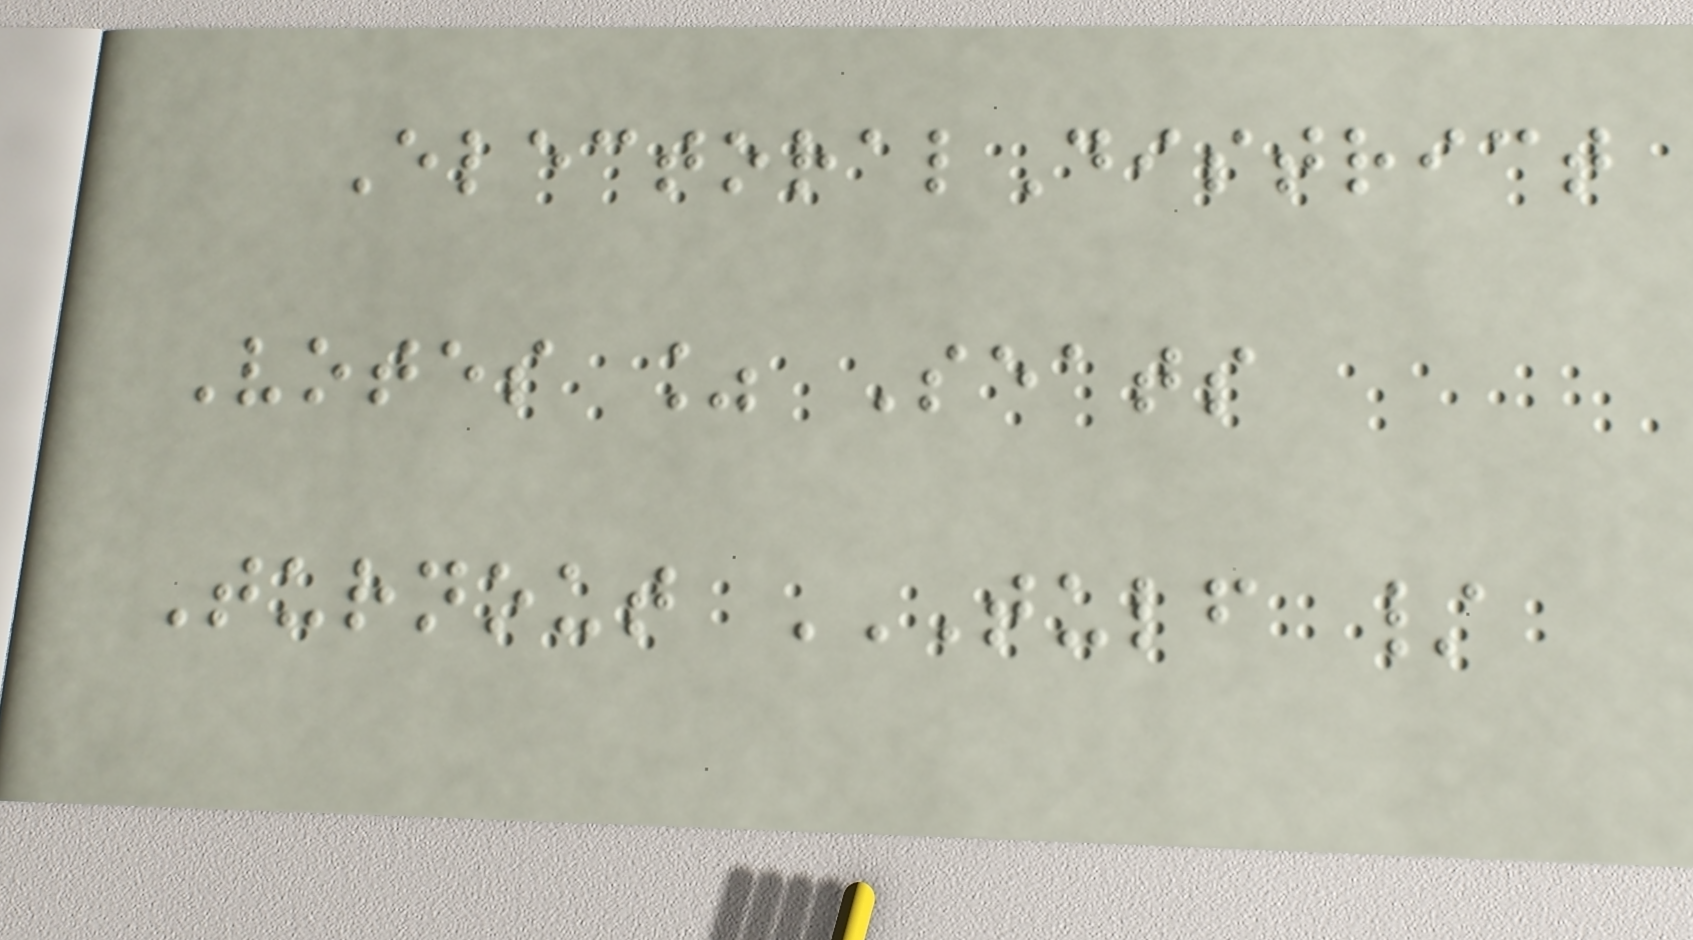ElectoralDistrict
Votes % Seats
Turnout TULF /
